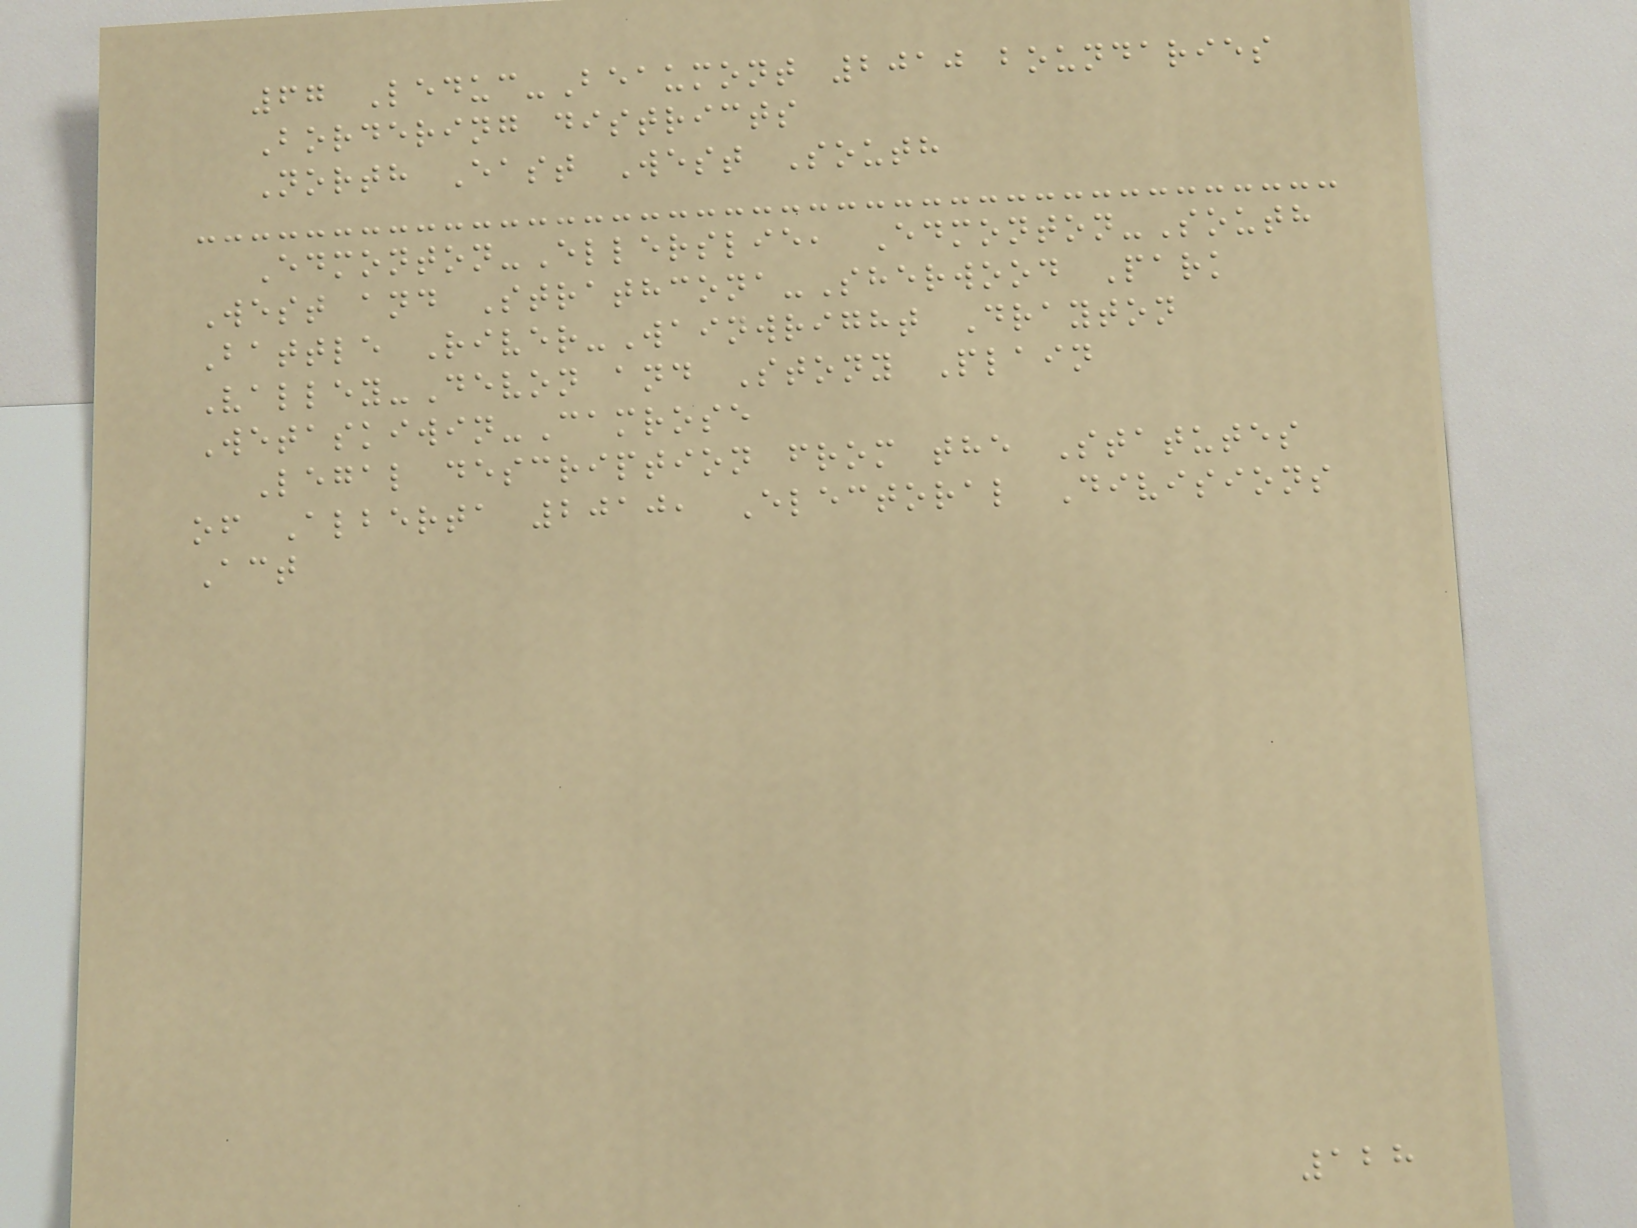67 Leduc-Beaumont 2010 boundaries
Bordering districts
North East West South
Edmonton-Ellerslie, Edmonton-South
West and Strathcona-Sherwood Park
Battle River-Wainwright Drayton
Valley-Devon and Stony Plain
Wetaskiwin-Camrose
Legal description from the Statutes
of Alberta 2010, Electoral Divisions
Act
128
